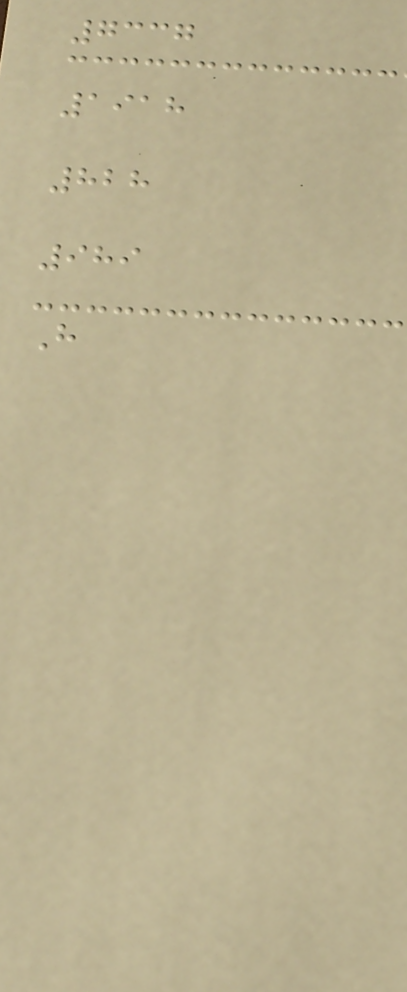7337
1918
828
989
H
